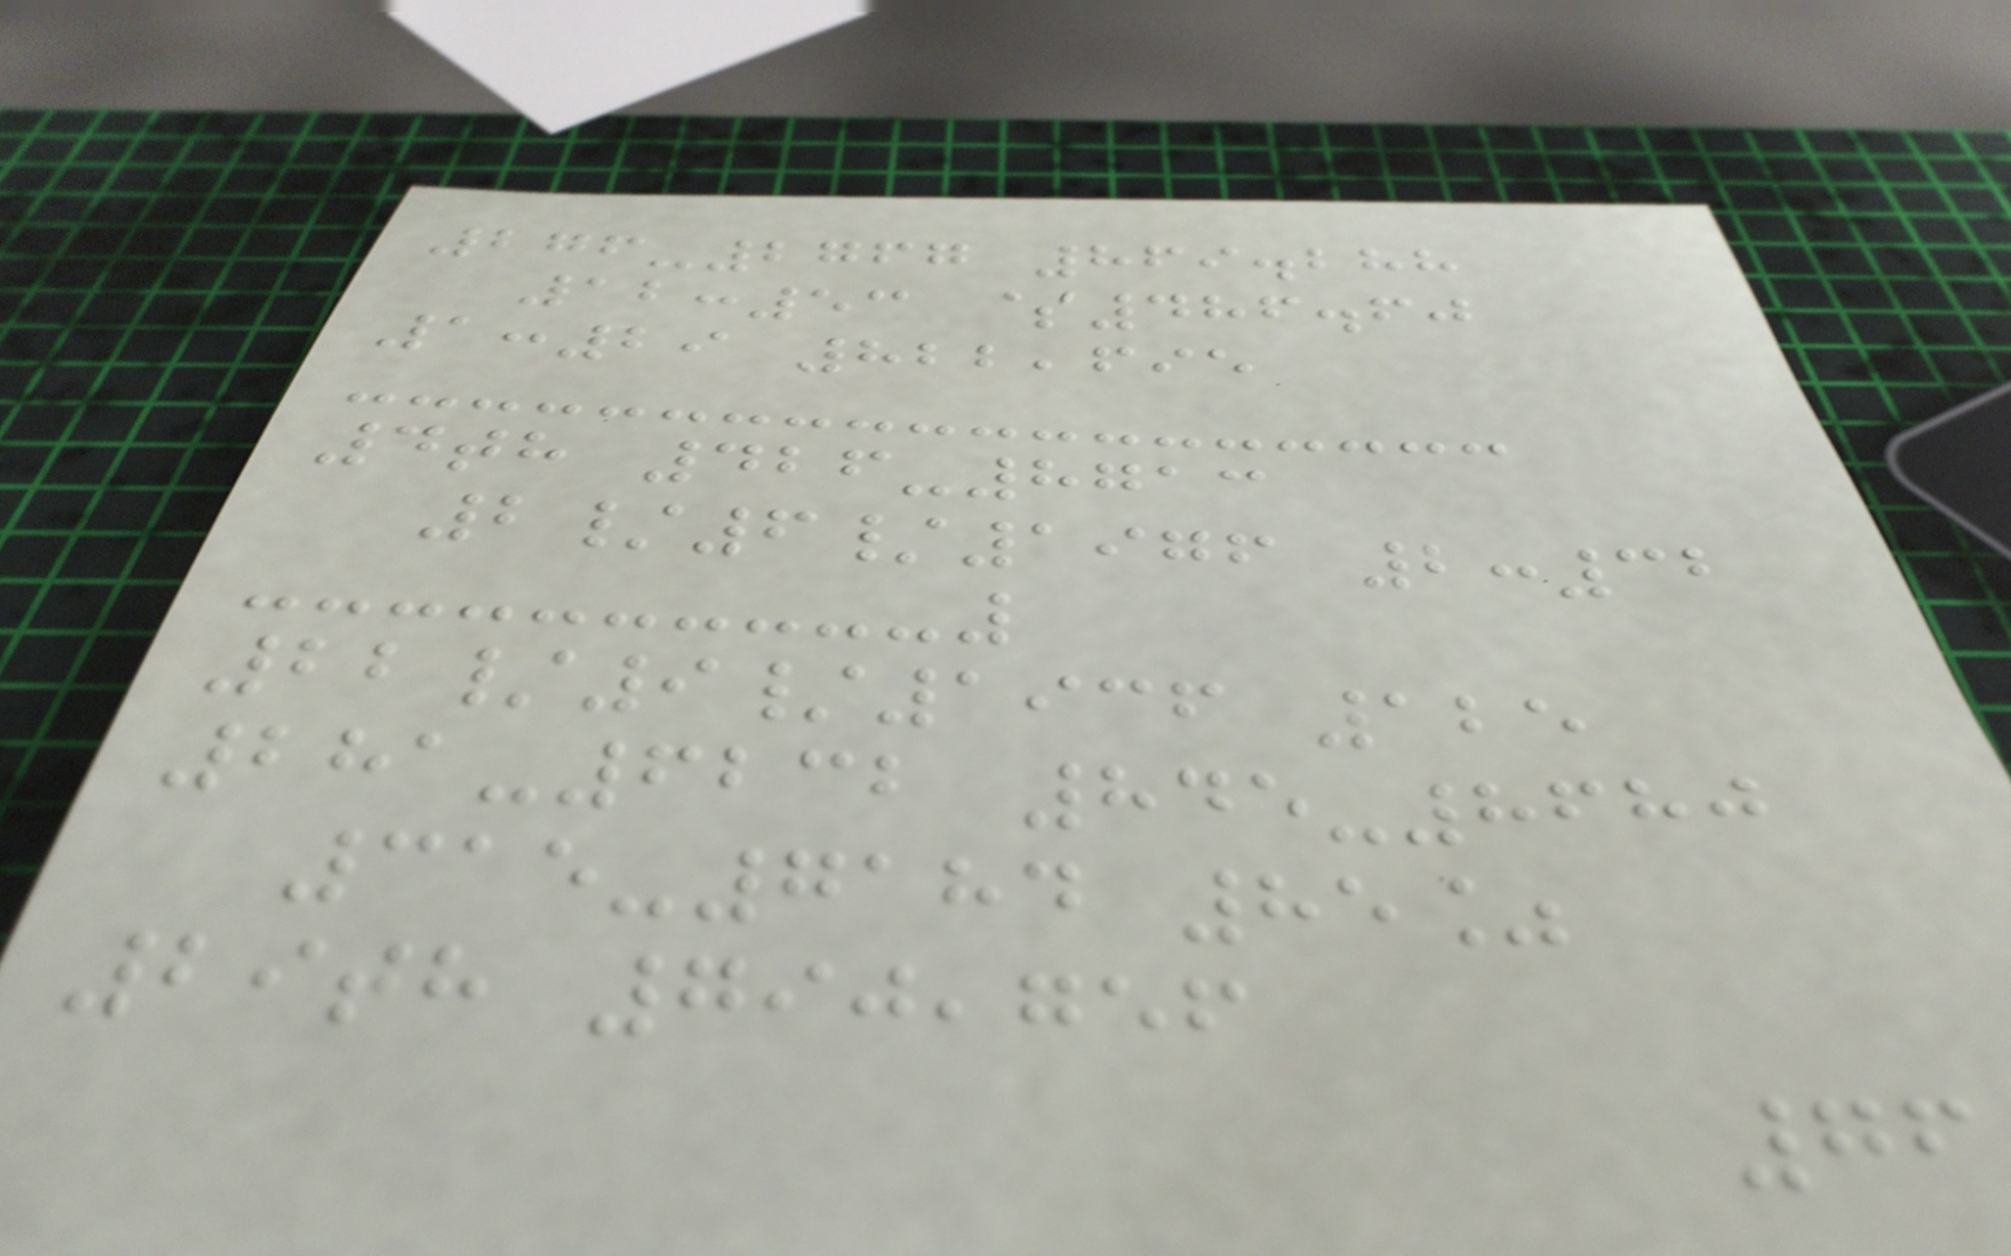276-2767 869.288
12:53 $486.60
1:29 822,695
4th 426-8713
2/6/1976 2:32
22/9/1936 125
281-6232 845-8680
315-7184 85%
29th 790,756
76
